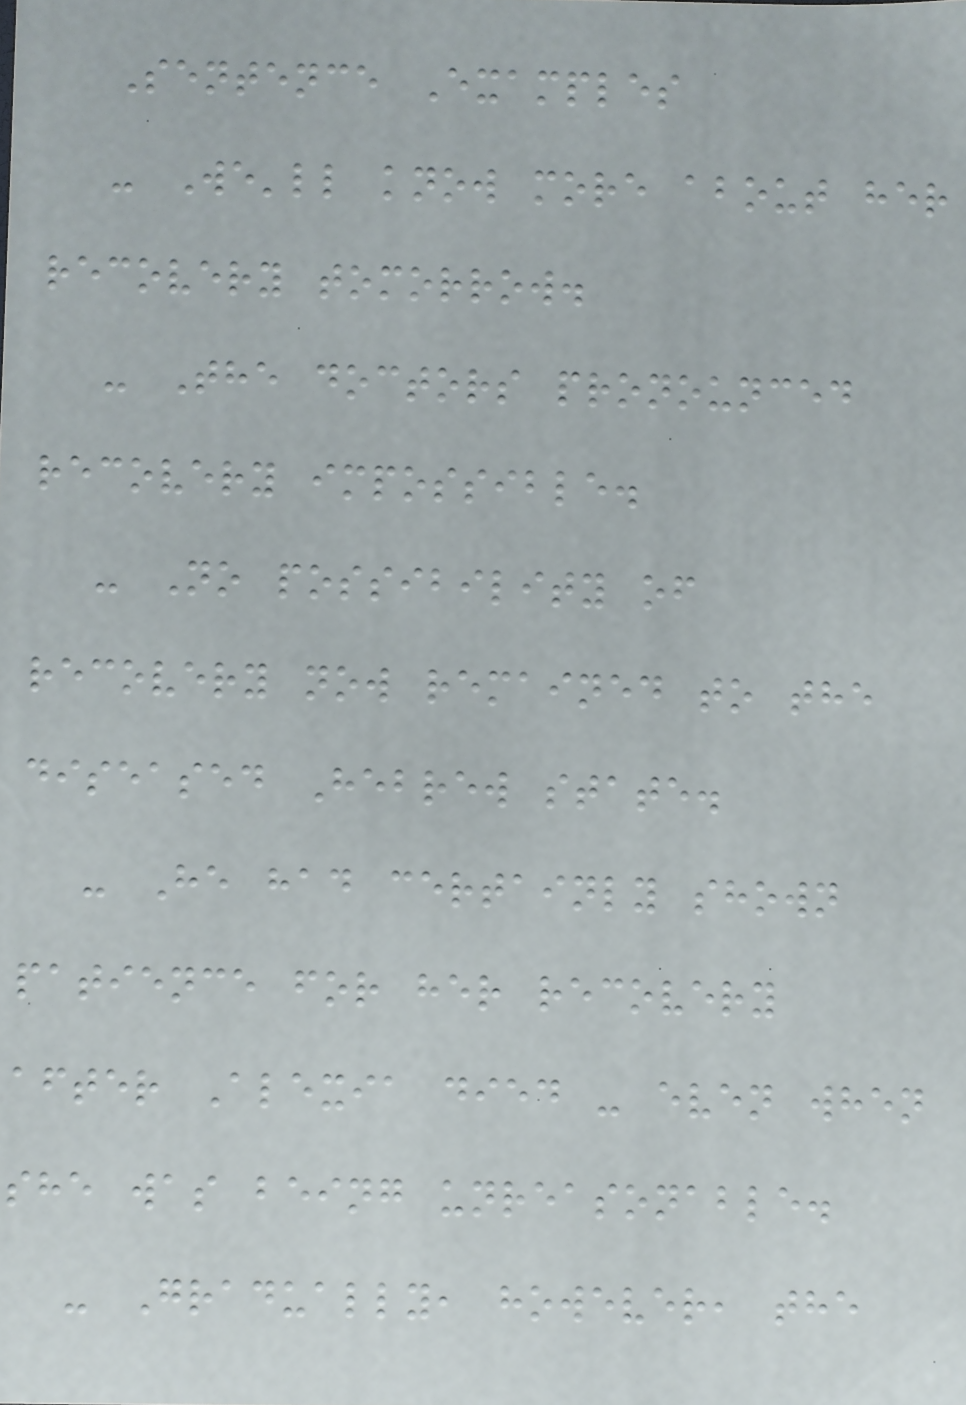Sentence Examples
- We'll know more about her
recovery tomorrow.
- The doctors pronounced
recovery impossible.
- No possibility of
recovery now remained to the
diseased Hebrew state.
- He had certainly shown
patience for her recovery
after Alexia died - even when
she was being unreasonable.
- Gradually, however, the
